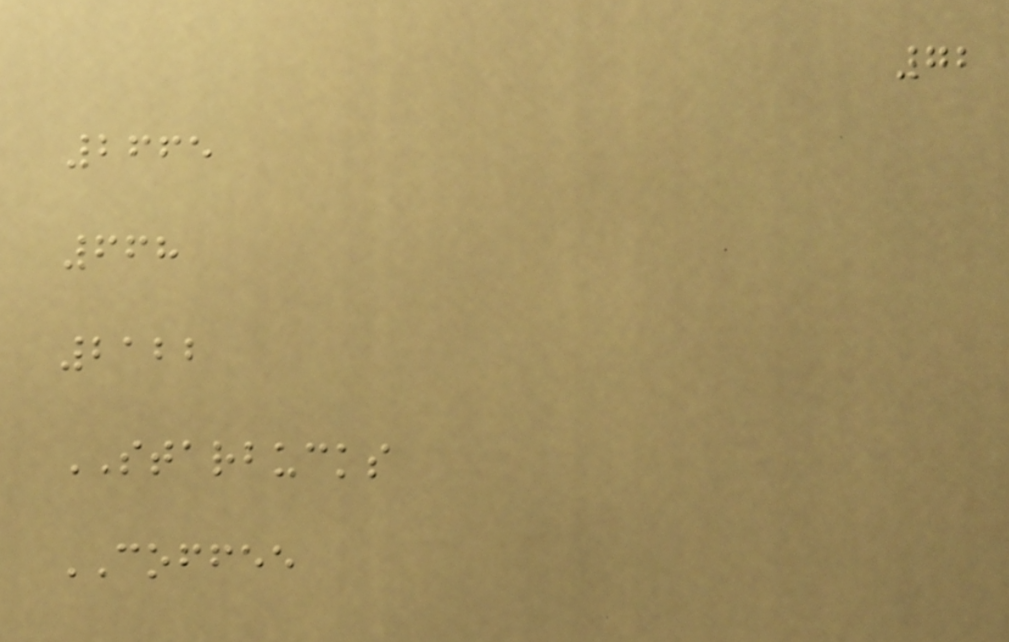72
2665
668
2122
STARBUCKS
COFFEE
